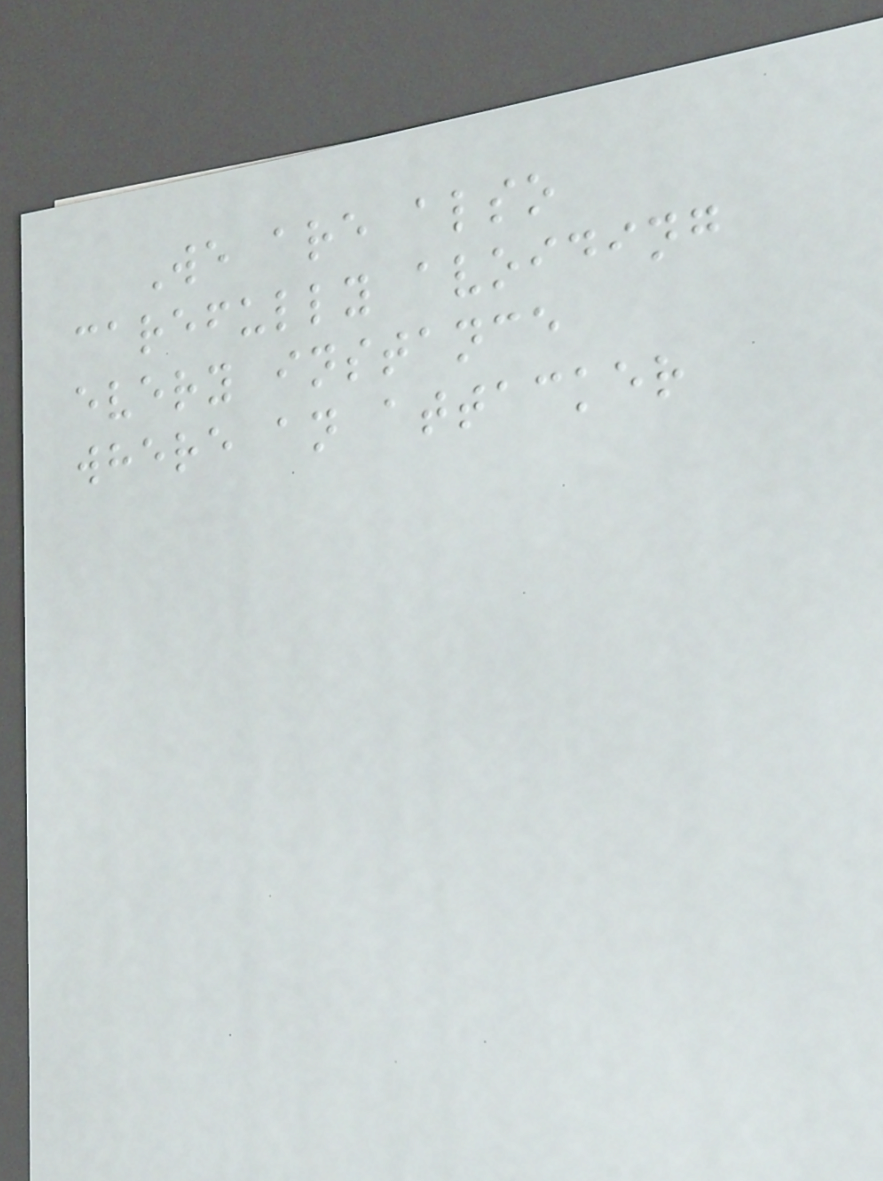We are also
carefully avoiding
every instance
where an attacker
